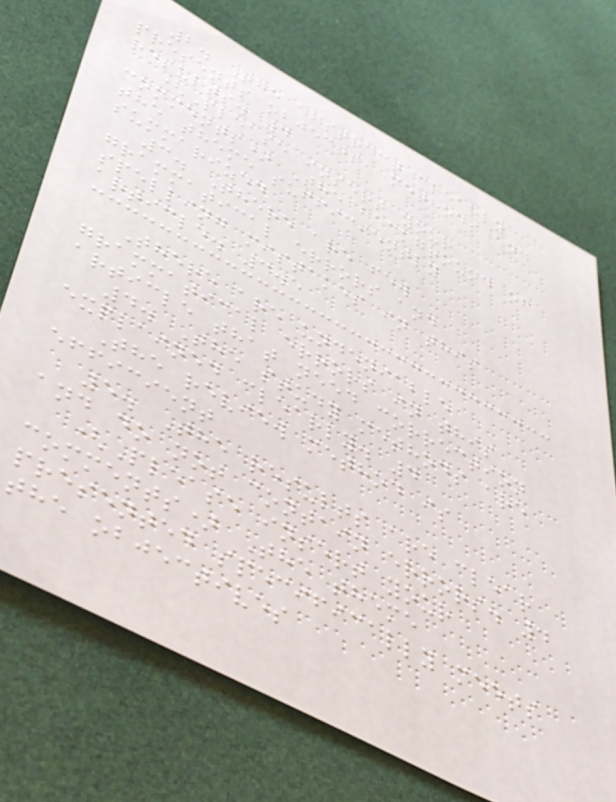2. The abstract clearly
presents objects, methods and
results. 4
(Please insert your
comments) The background of
the theme sufficiently
summarized
3. There are few
grammatical errors and
spelling mistakes in this
article. 3.5
There are undeniable
grammatical errors in this
article that need correction
4. The study methods are
explained clearly. 4
The review method is
efficient
5. The results are clear
and do not contain errors. 4
(Please insert your
comments) The theme
presented specifically meets
the objectives
